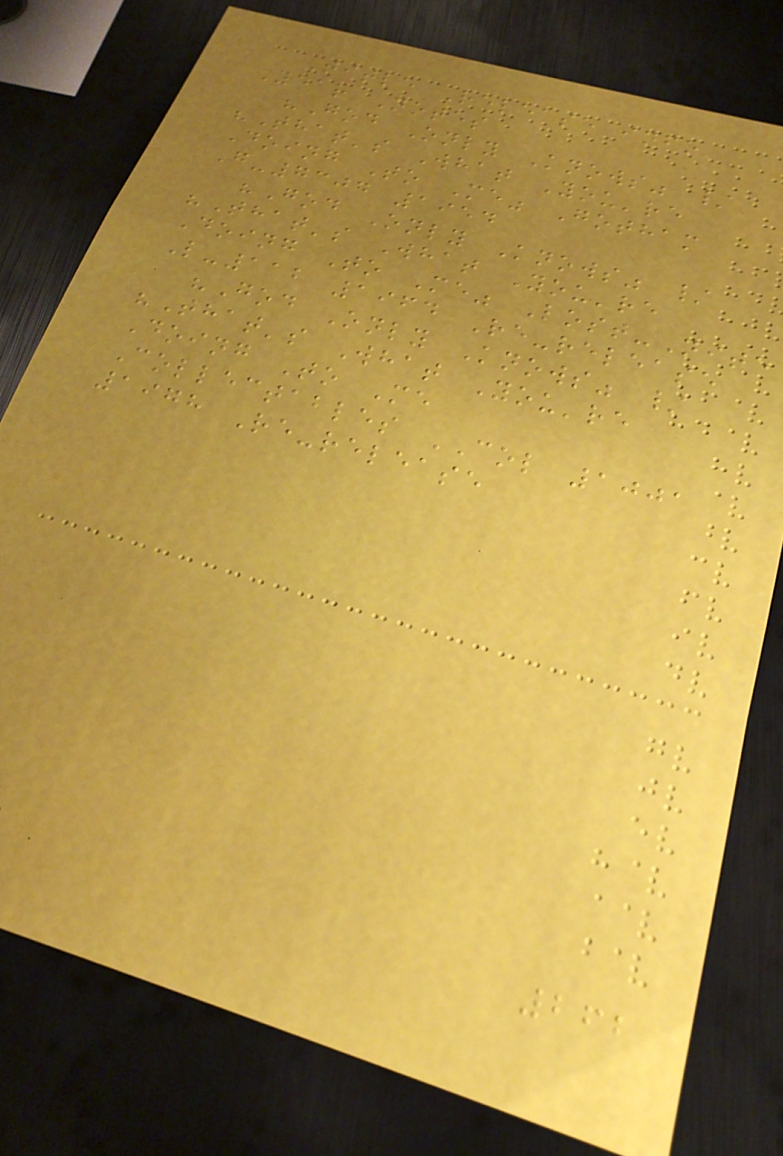Title Release info
Year Notes
"God Only Knows" /
"That's What You're
Doing To Me" Gotham
G-7304 1954
"God Only Knows" /
"That's What You're
Doing To Me" Lost-Nite
L-112 1964 Re-release
"God Only Knows" /
"That's What You're
Doing To Me
Collectables COL 1001
1978 Re-release
262
